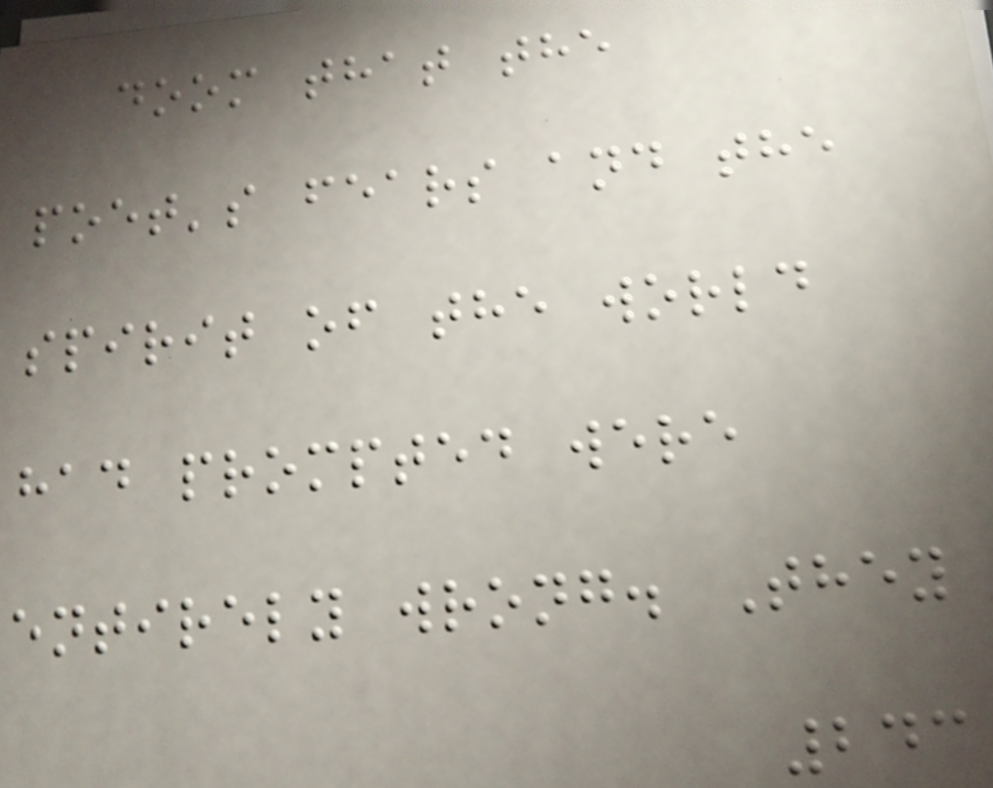doom that the
poet's fears and the
spirit of the world
had prompted were
entirely wrong. They
243
